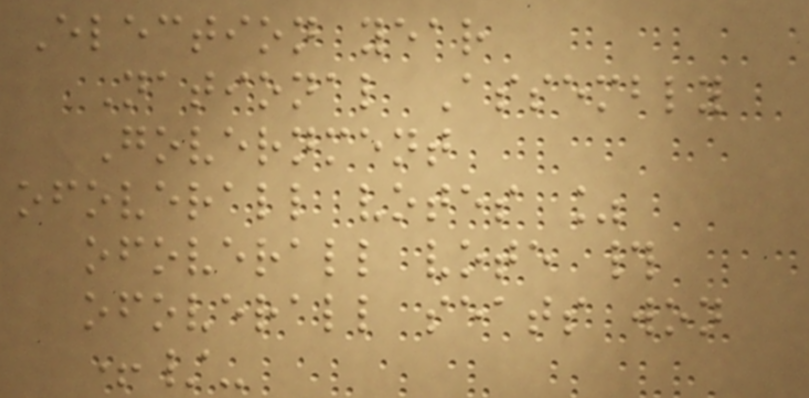Election year
National Assembly
Government
ofoverall votes %
ofoverall vote #
ofoverall seats won
+/-
